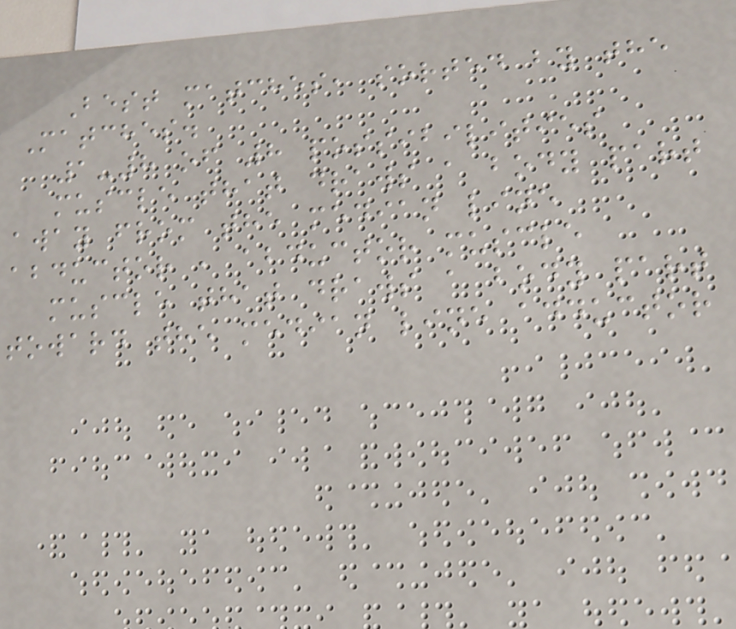Best matches, sorted by the
Matches.
1-8 of 8 possibilities
muscle that draws a body part
away from the median line
abductor , abductor muscle
muscle that draws a body part
toward the median line adductor
